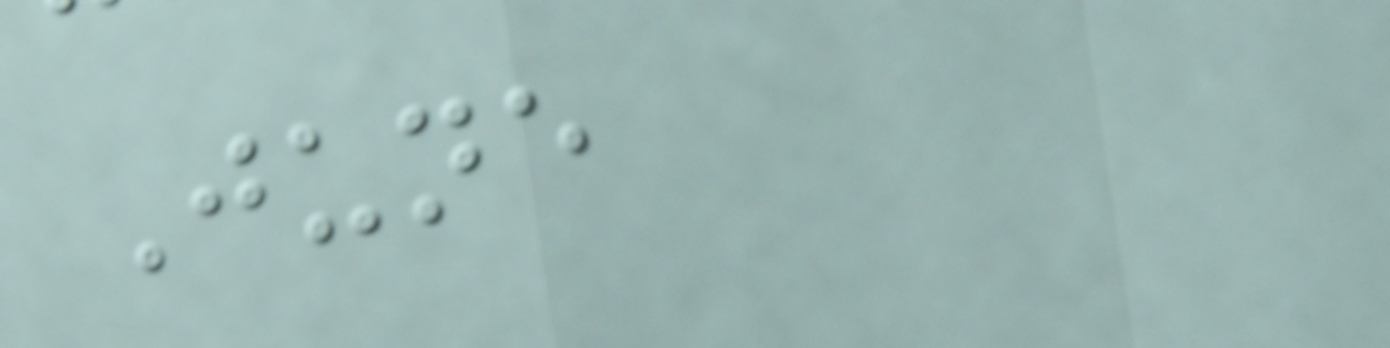June
